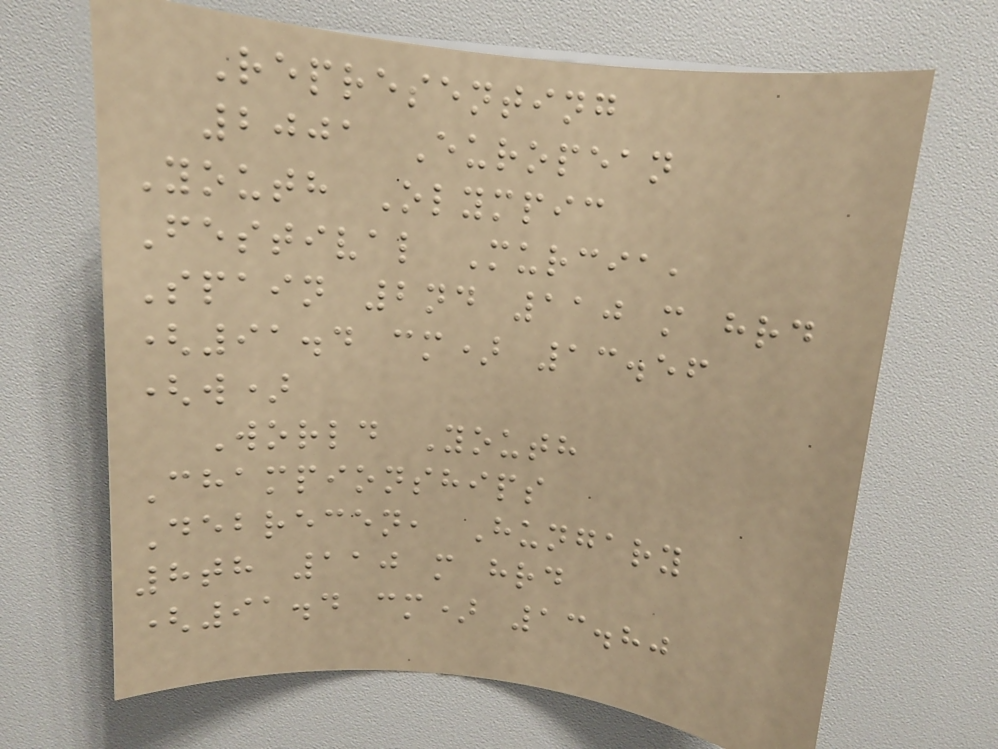Representing
2001 European
Youth Olympic
Festival Murcia,
Spain 2nd 110 m hrd
(91.4 cm) 13.56
(w)
World Youth
Championships
Debrecen, Hungary
8th 110 m hrd
(91.4 cm) 13.80
